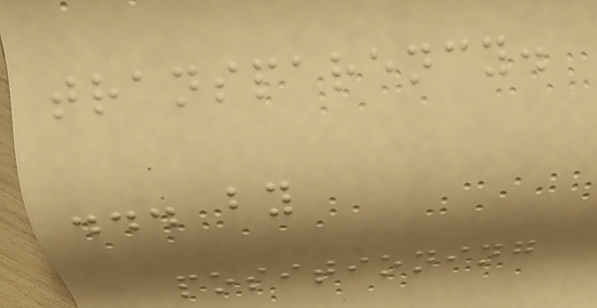transparency.
... by
positioning
